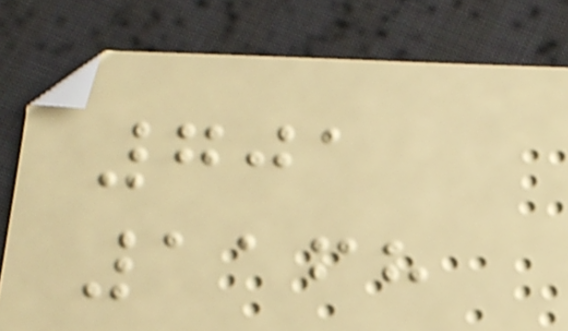701
1168
